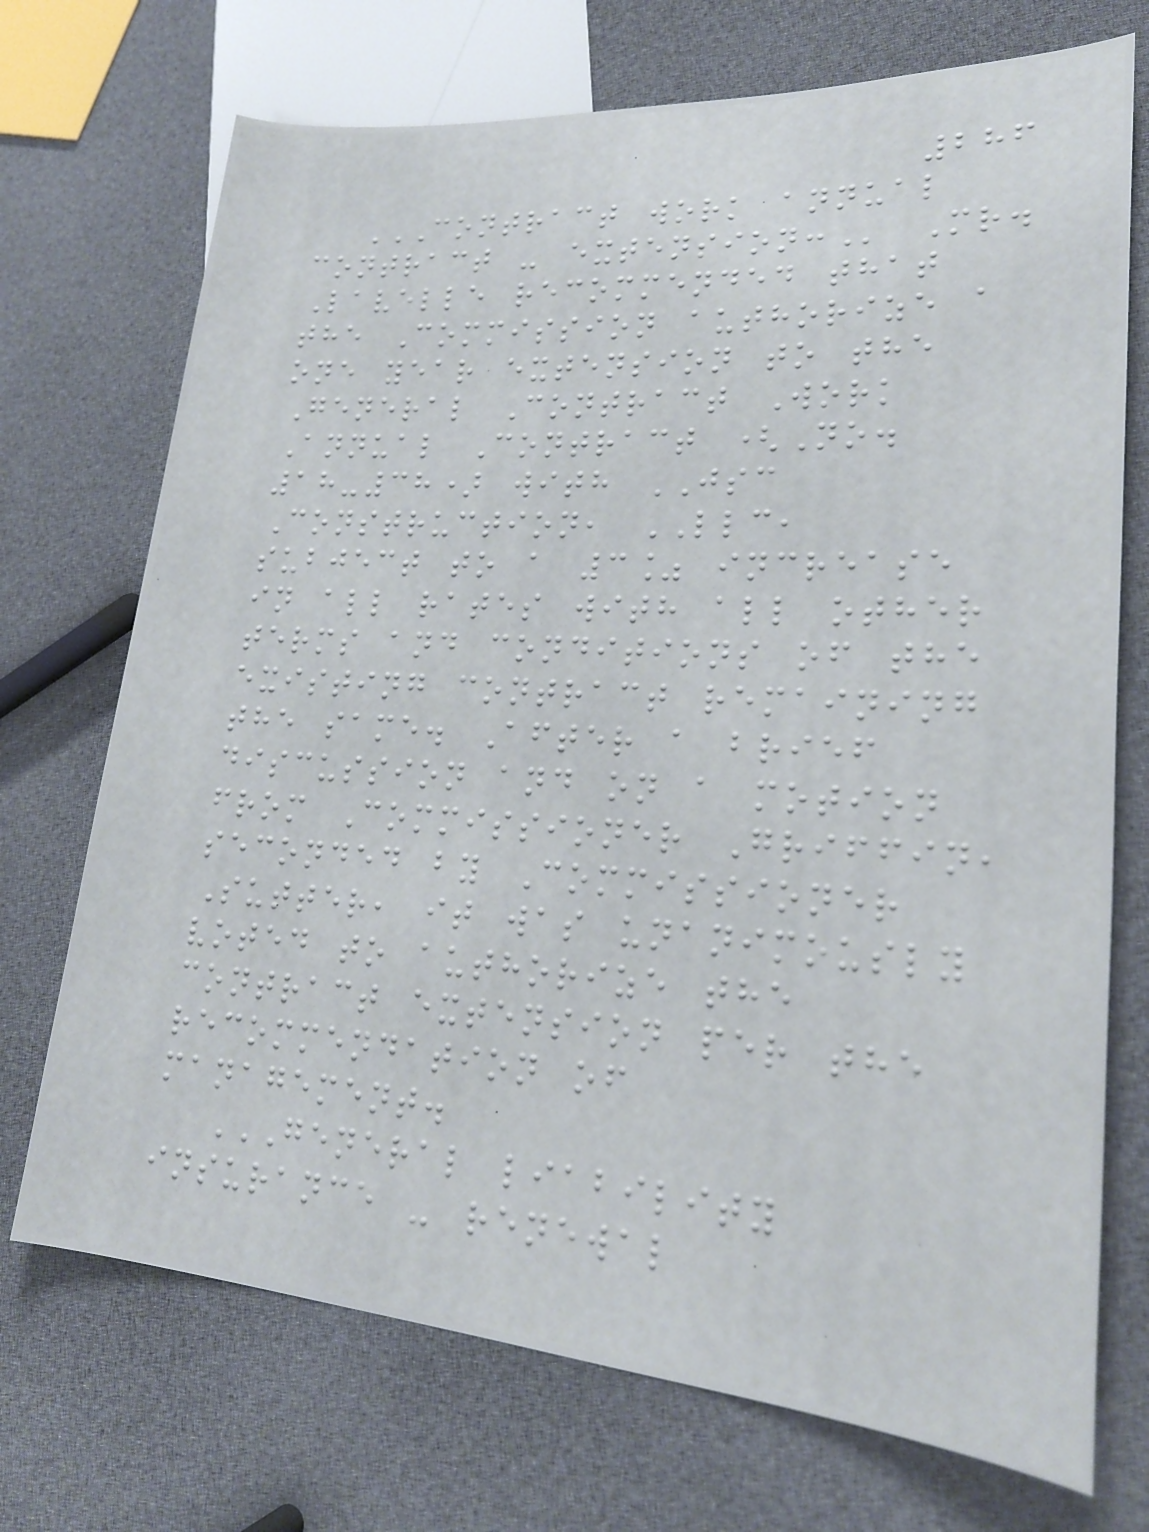286
CONTRACT WORK ANNUAL
CONTRACT - EXTENSION: Mr.
Lavelle recommended that
the Commission authorize a
one year extension to the
General Contract Work
Annual Contract (No.
18-38) with JSC
Construction, LLC,
subject to a 3% increase
in all rates with all other
terms and conditions of the
existing contract remaining
the same. After a brief
discussion and on a motion
from Commissioner Griffin,
seconded by Commissioner
Sutter, it was unanimously
voted to authorize the
contract extension per the
recommendation of
management.
GENERAL LIABILITY
INSURANCE - RENEWAL
